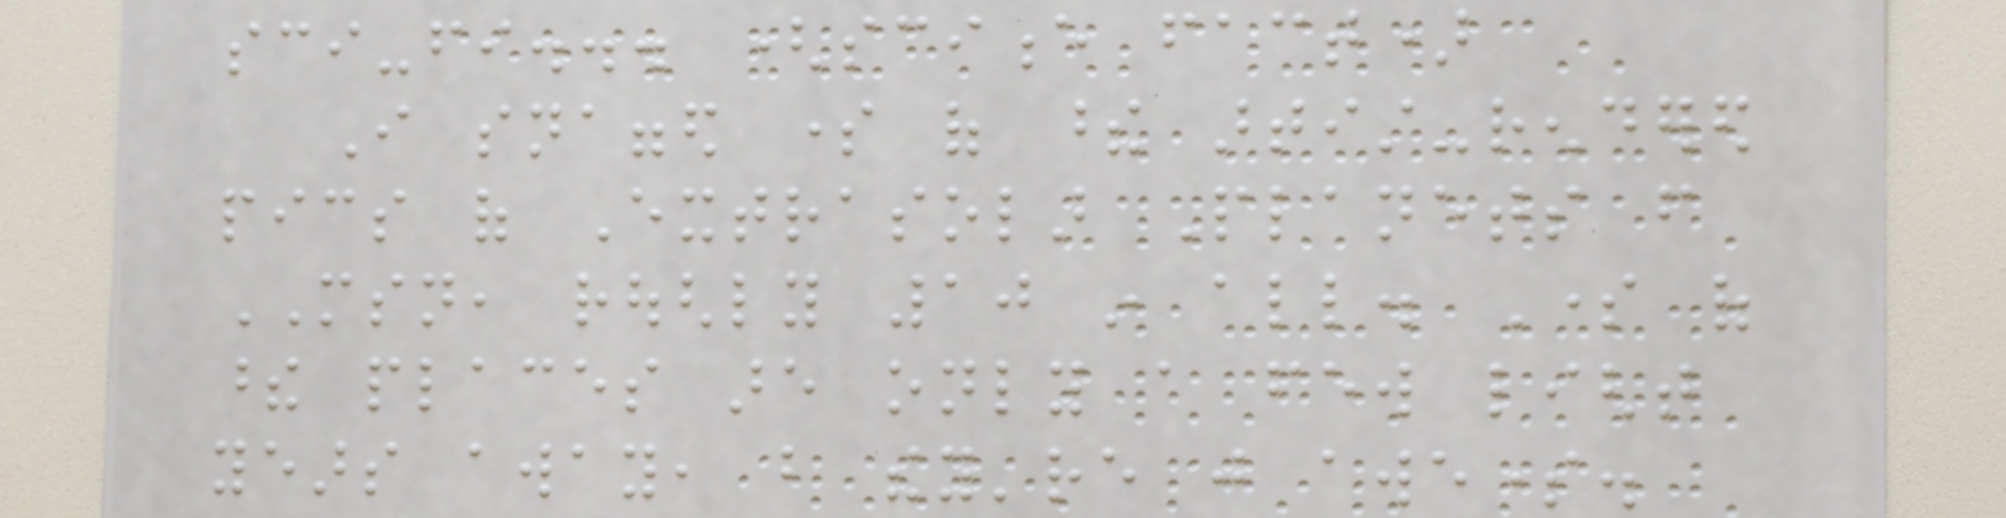sci-fi... (science fact)
I snagged some of these artist-rendered
pics of Extrasolar Planets from
MSN, roughly 10 in all. Some of
these places are only a few light
years away, but they're just awesome.
